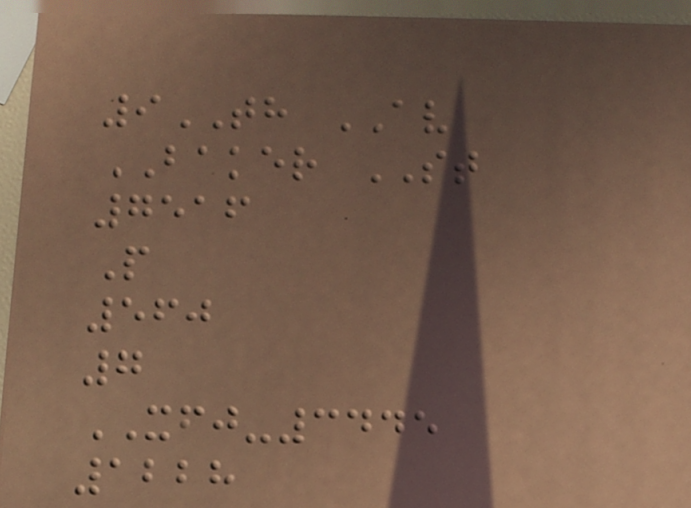9TH AV
BAKER ST
7516
P
560
7
XFJ-3445
1228
